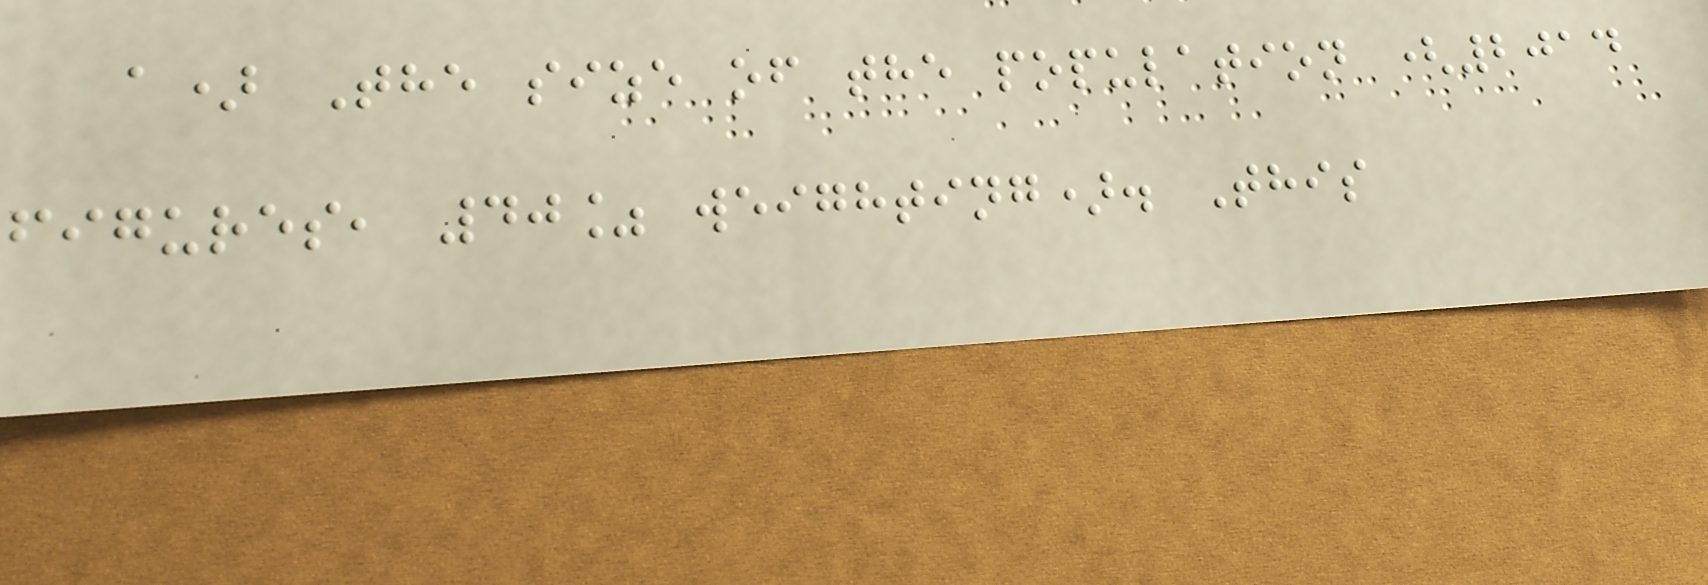a) The size of the population (2014
figures, 40% weighting). This
